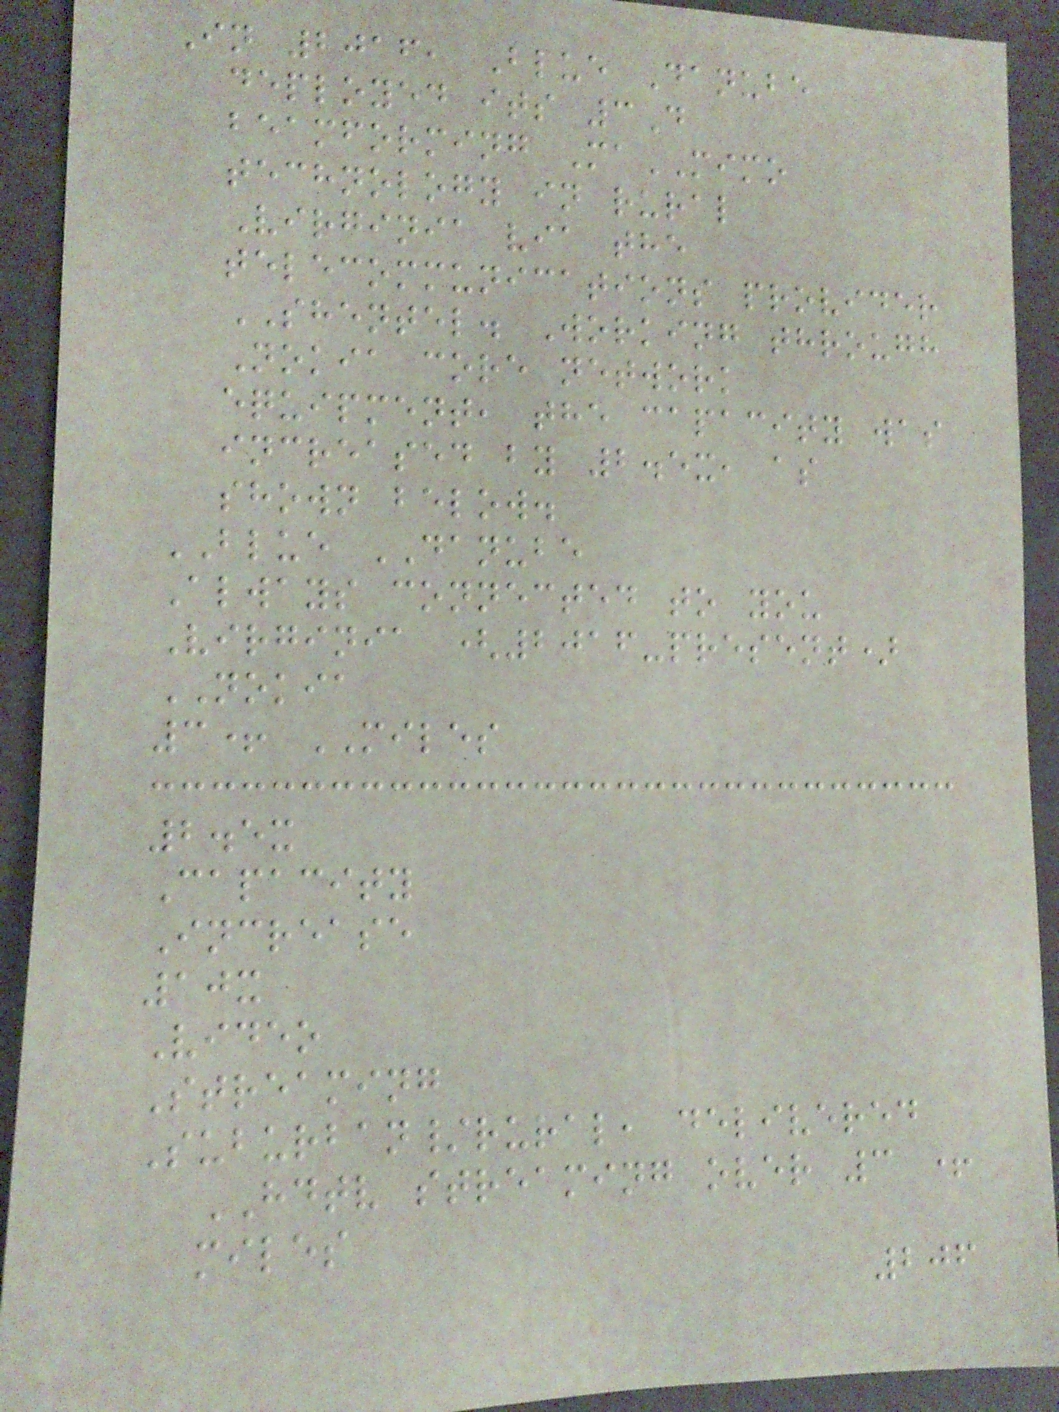In 2016, Blue Danube
deployed its 3D
beamforming MaMIMO
technology in rural
Virginia via the
telecommunications provider
SHENTEL. Working through
Nokia core network
equipment, the capacity was
increased by 2.5x, as
shown below.
BLUE DANUBE
Always connected to you
Virginia (2016-present)
NOKIA
3+ MILES
2.5x
Capacity
Increase
10x
Video
Streaming
Suburban/rural, delivered
HDTV streaming over 3 +
miles
206
